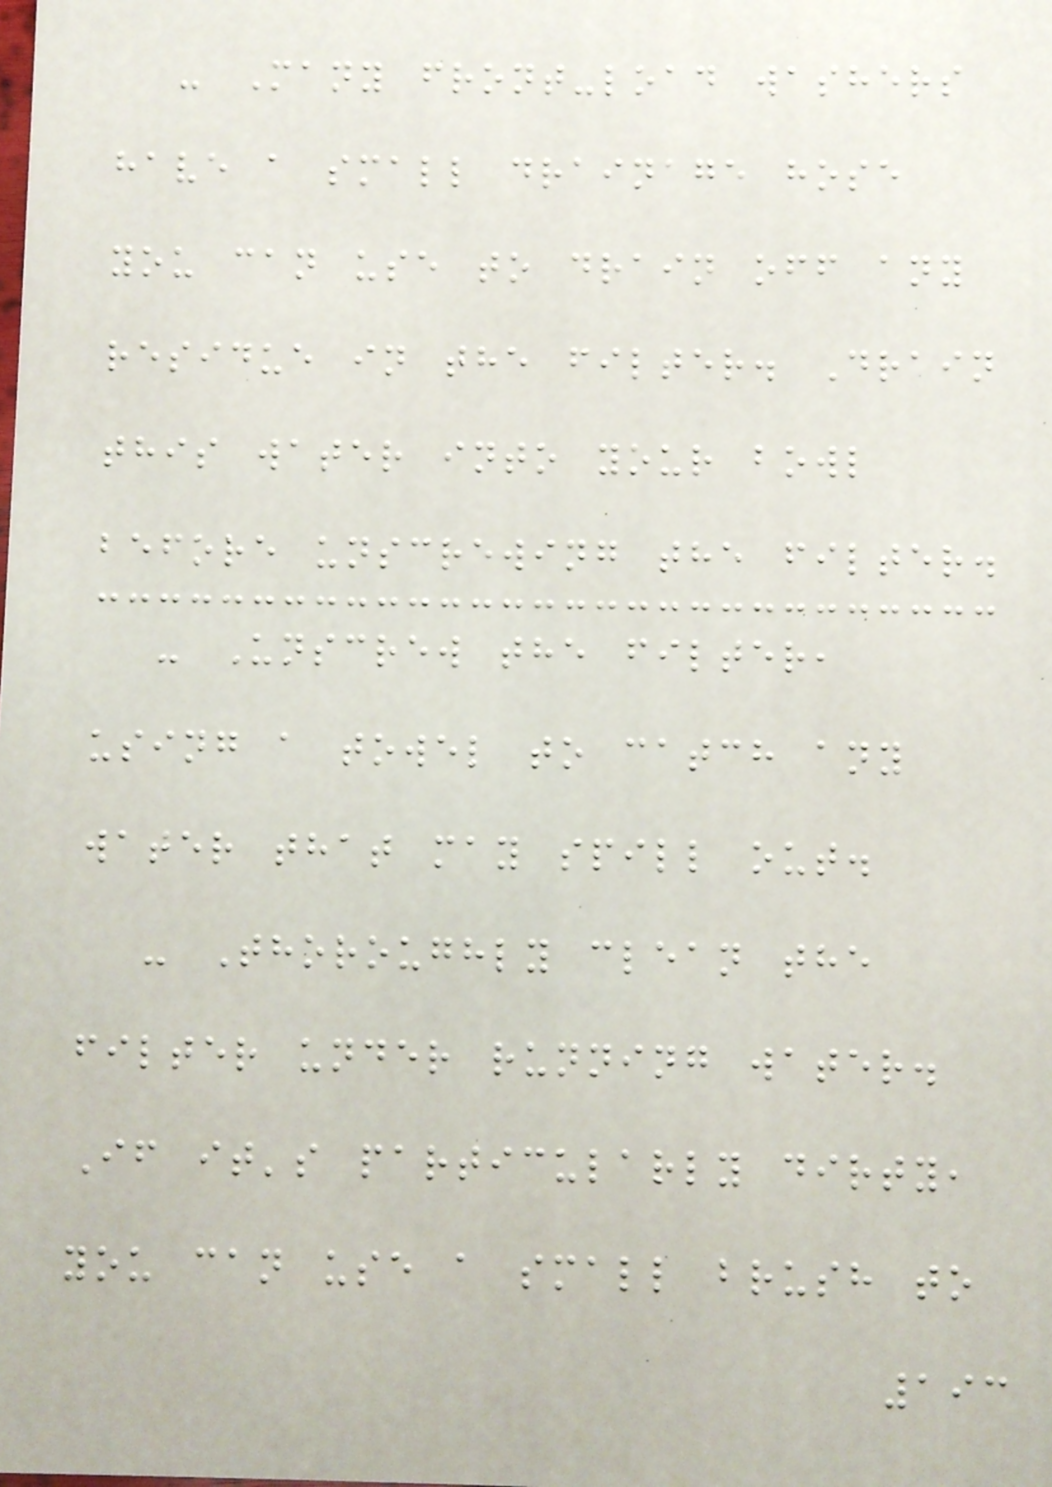- Many front-load washers
have a small drainage hose
you can use to drain off any
residue in the filter. Drain
this water into your bowl
before unscrewing the filter.
- Unscrew the filter,
using a towel to catch any
water that may spill out.
- Thoroughly clean the
filter under running water.
If it's particularly dirty,
you can use a small brush to
193
